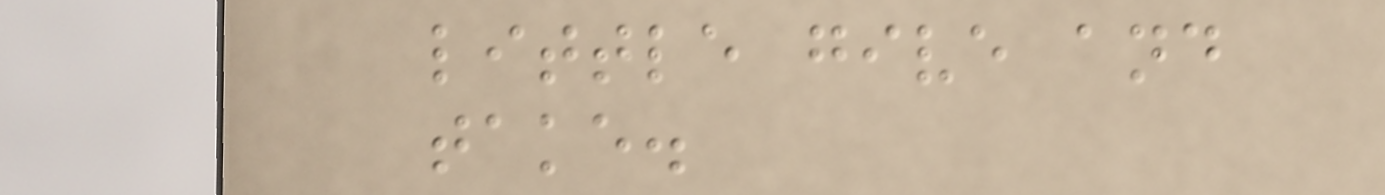little give and
take.
